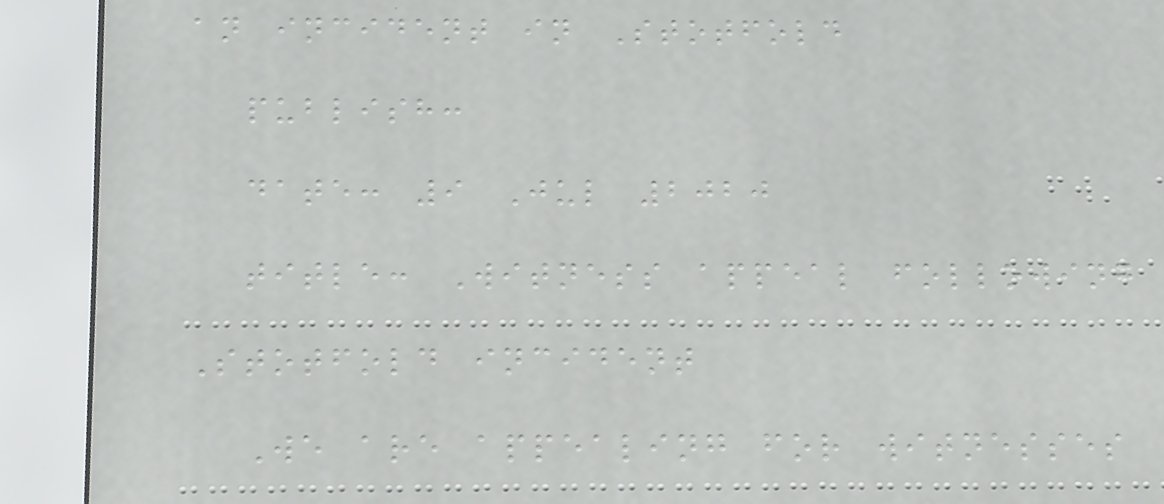an incident in Stotfold
publish:
date: 9 Jul 2020
title: Witness appeal following
Stotfold incident
We are appealing for witnesses
